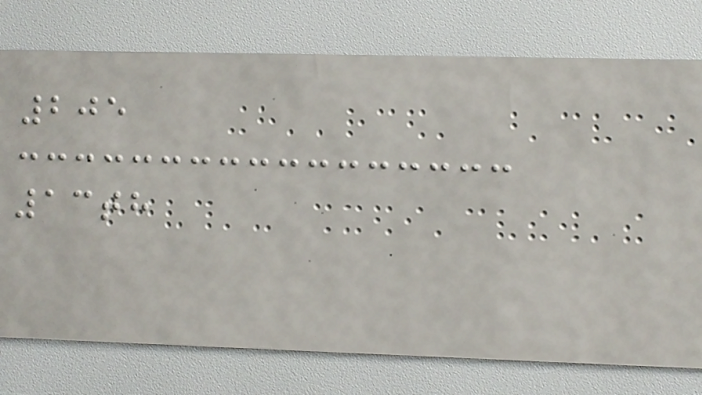205
13th
